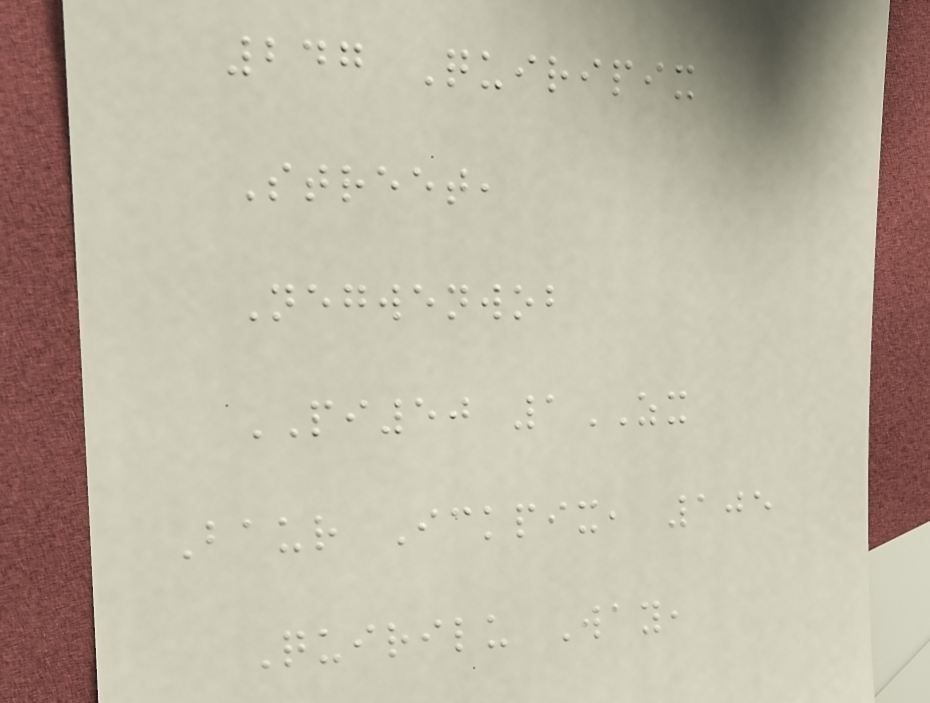247 Quiripix
Street,
Negwenwob
PI50 1ZX
Baur Ickpix, 105
Quirilu Way,
